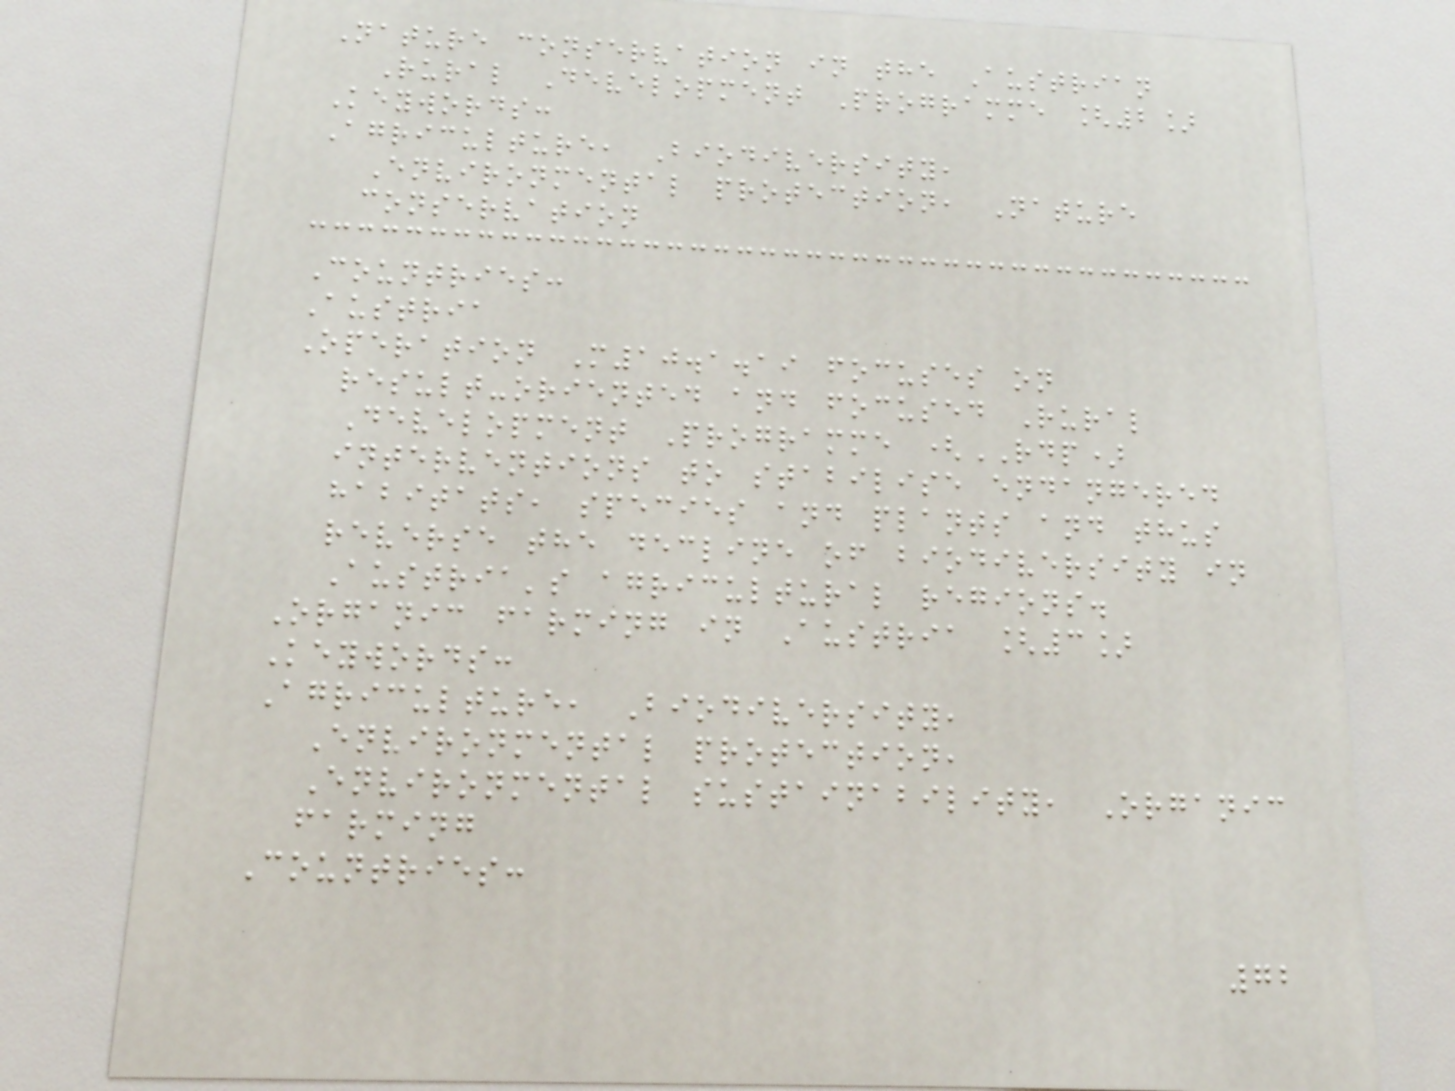Nature conservation in the Austrian
Rural Development Programme [2]
Keywords:
Agriculture, Biodiversity,
Environmental protection, Nature
conservation
Countries:
Austria
Operation M10.1.19 focuses on
result-oriented and focused Rural
Development Programme (RDP)
interventions to stabilise endangered
habitats, species and plants and thus
reverse the decline of biodiversity in
Austria's agricultural regions.
Organic farming in Austria [3]
Keywords:
Agriculture, Biodiversity,
Environmental protection,
Environmental sustainability, Organic
farming
Countries:
72
